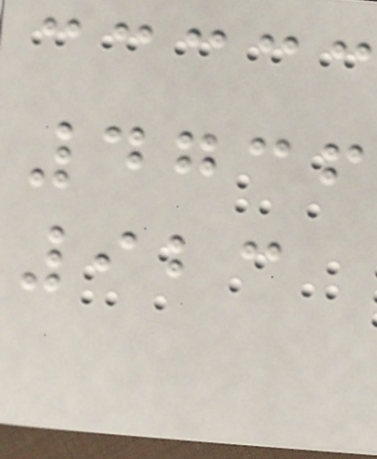4736
923
